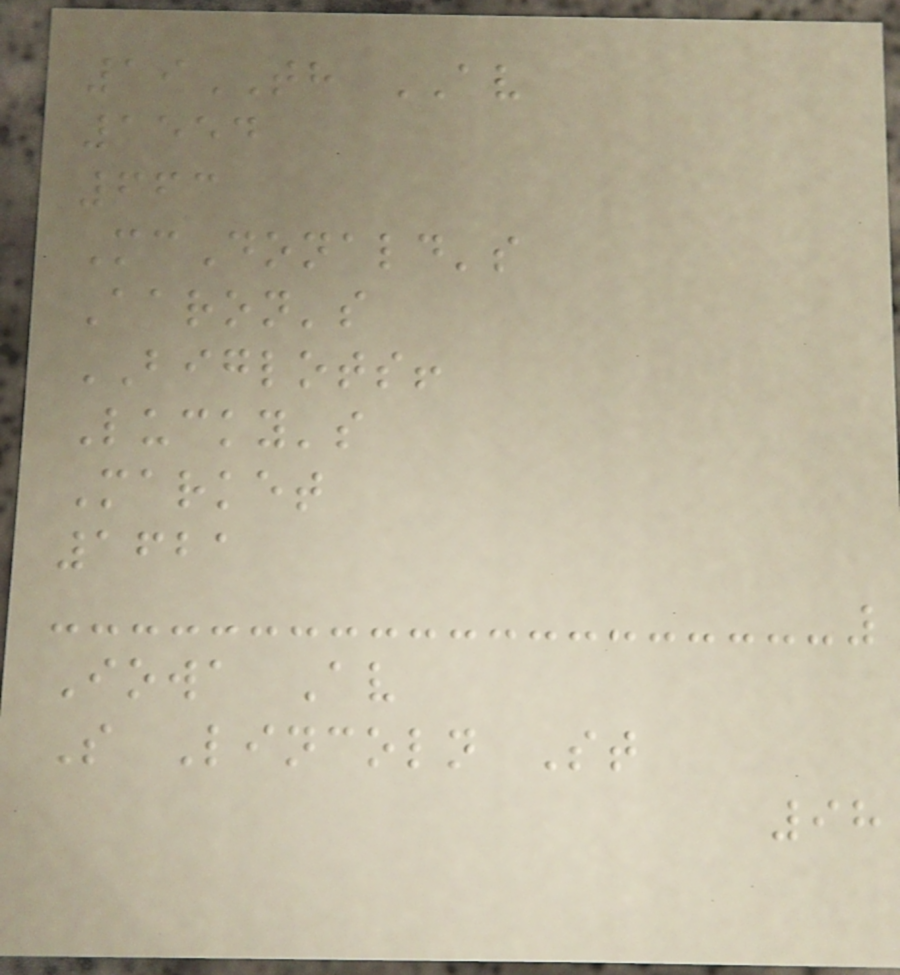19TH AV
1554
663
McDonald's
Aaron's
BIGLOTS!
Lucky's
Market
1621
Iowa Av
S Lincoln St
98
